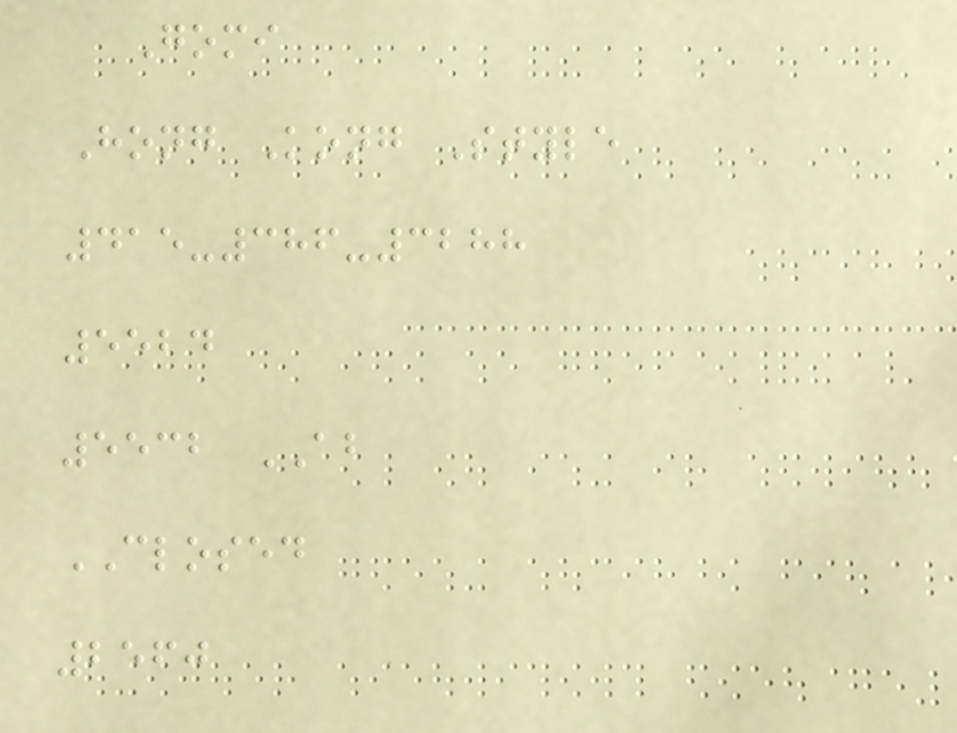Gomi
Hong Kong Style
415-386-3288
5524
5532 AB
CLOSED
2560
